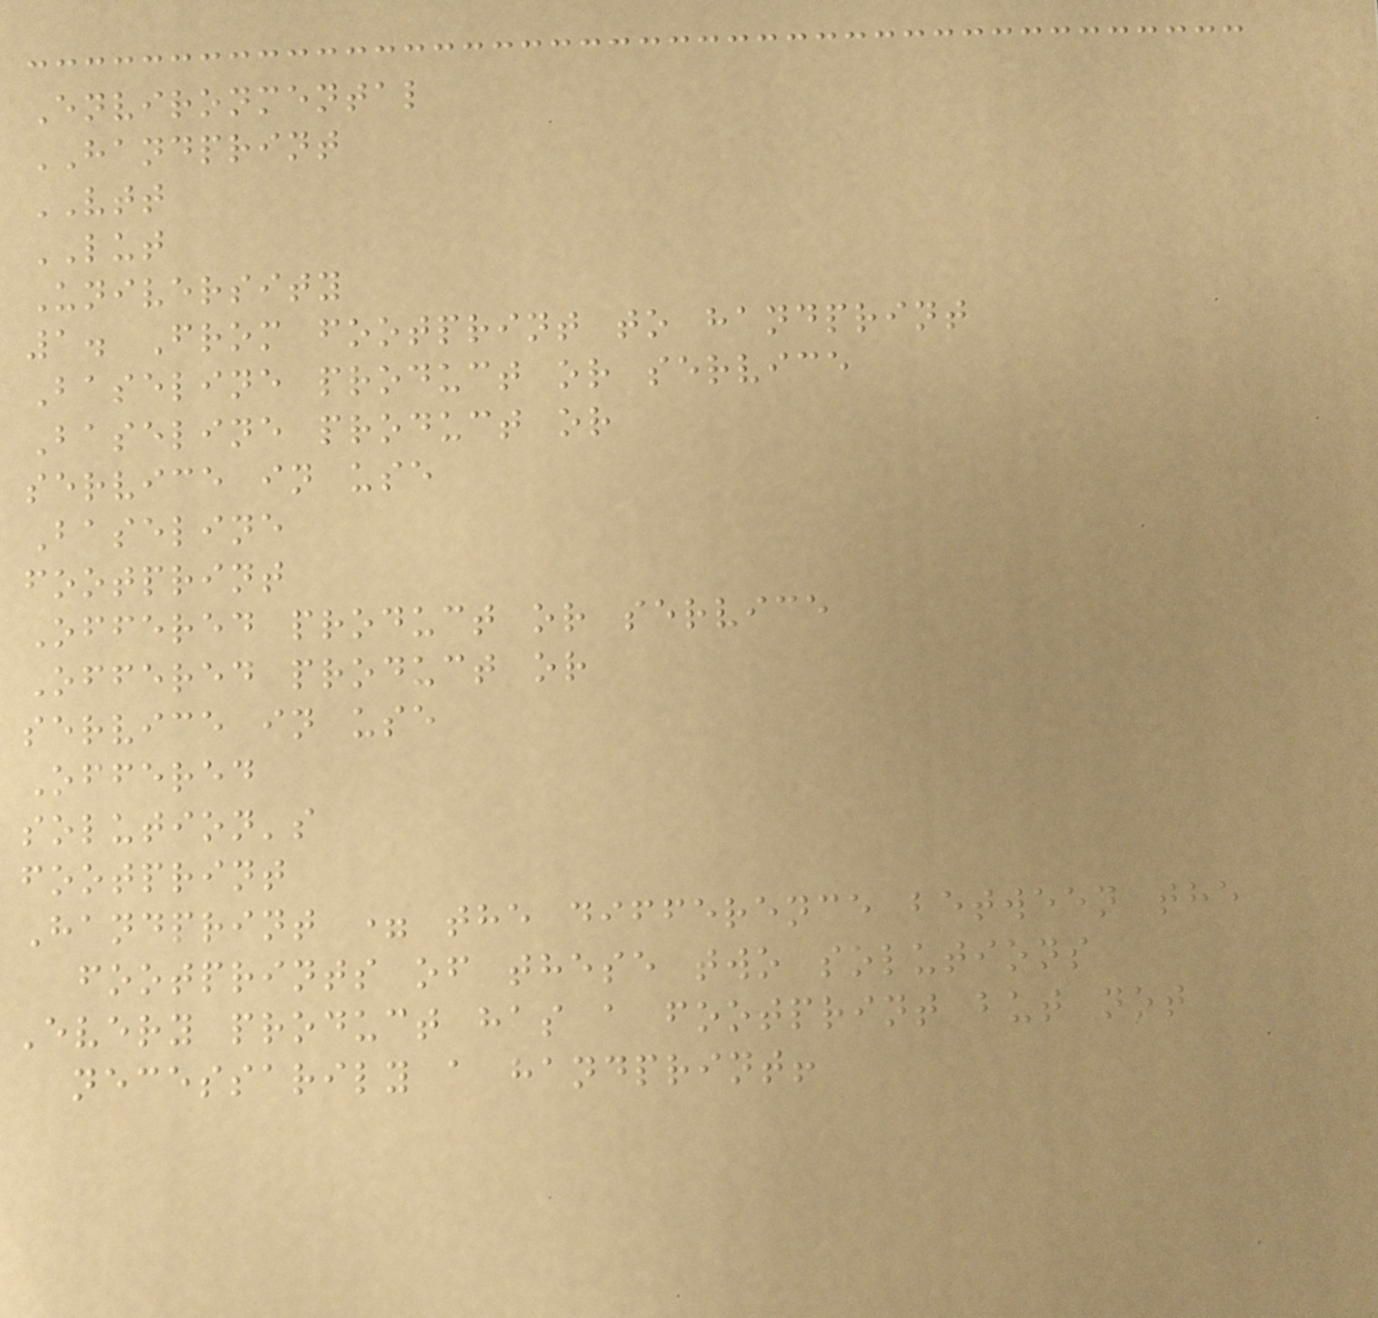Environmental
HANDPRINT
VTT
LUT
University
1. From footprint to handprint
Baseline product or service
Baseline product or
service in use
Baseline
footprint
Offered product or service
Offered product or
service in use
Offered
solution's
footprint
Handprint = the difference between the
footprints of these two solutions
Every product has a footprint but not
necessarily a handprint!
